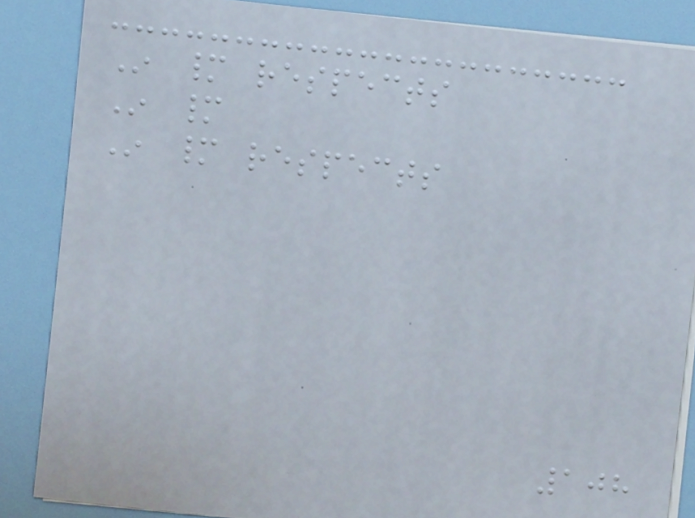In many respects
In many
In many respects
108
